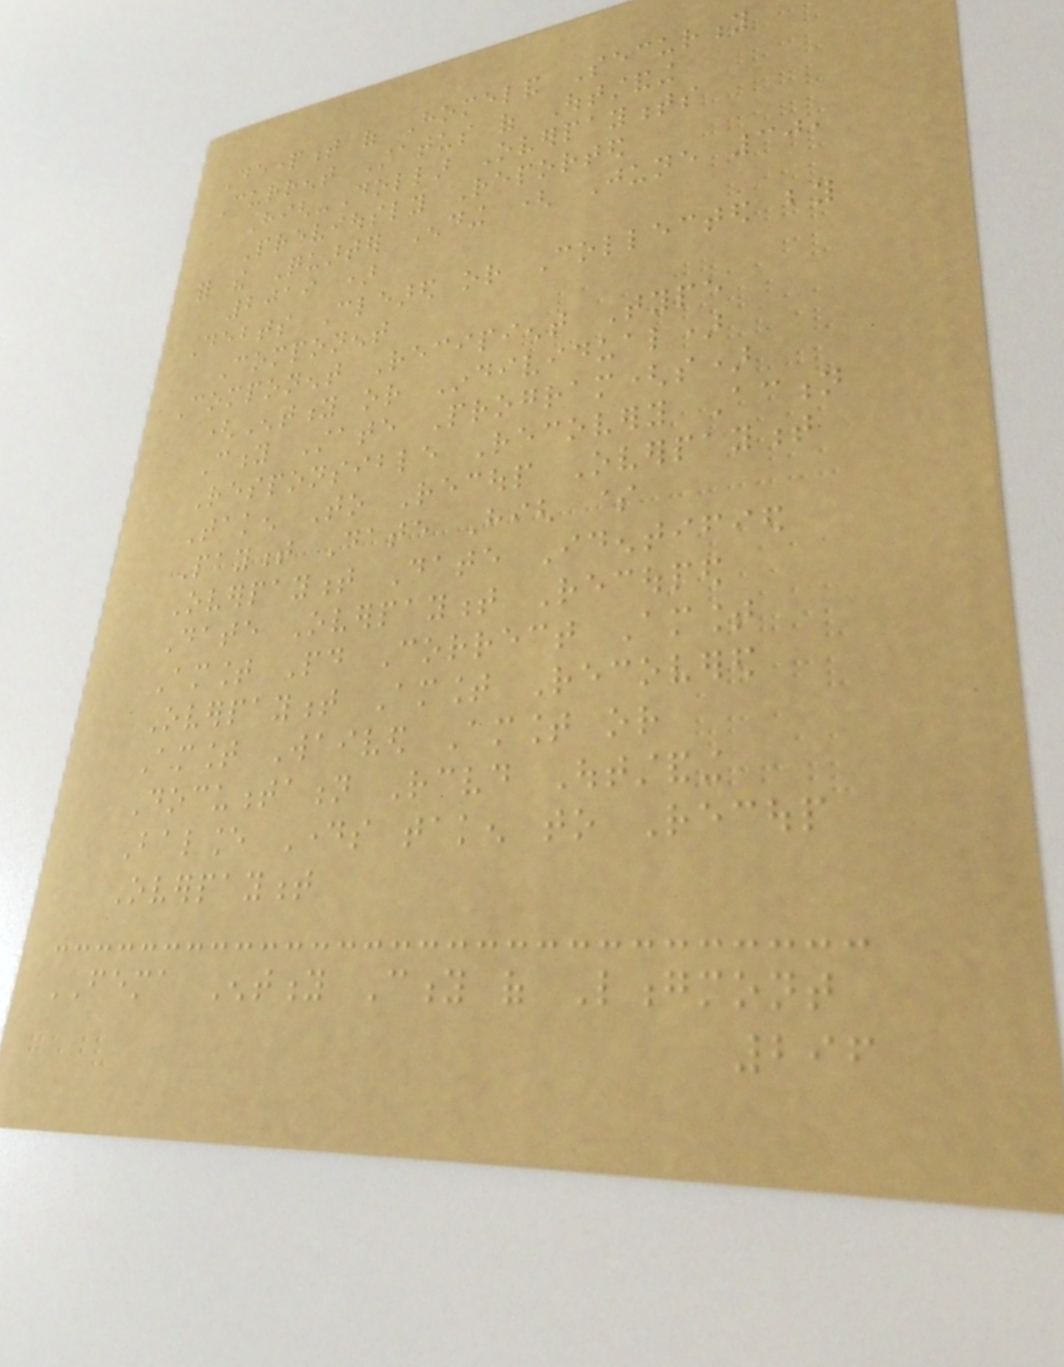Department of Homeland Security
Current Status of Outstanding
High-Dollar Overpayments
Previously Reported
for the Quarter Ending ( June 30,
2019 )
Debts Cleared or Collected by
Component
Component Recipient Type
(Entity or Individual)
City State Program(s)
Responsible Recovery Action
Taken To Recoup Overpayment
Payment Date High $
Overpayment Date Identified
Date Overpayment Recouped
Amount Paid Correct Amount
Overpayment Amount Recovered
Amount Waived Amount or
Documentation Received Outstanding
Balance Days taken to Recoup
Overpayment
FEMA Entity City of Longmont
296
